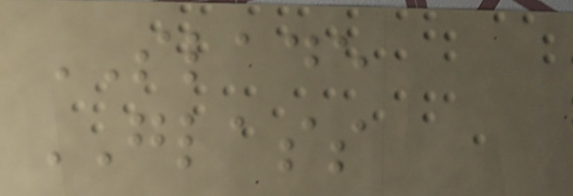SLADE
GLASS
